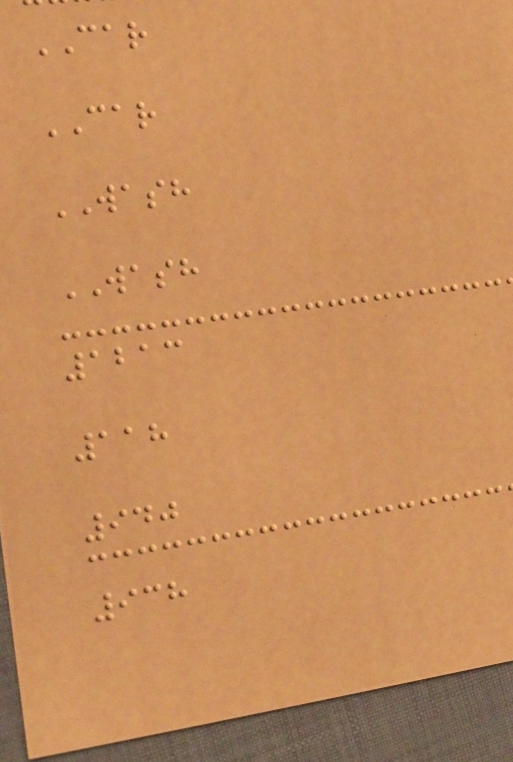CAR
CAR
WASH
WASH
1213
118
940
938
